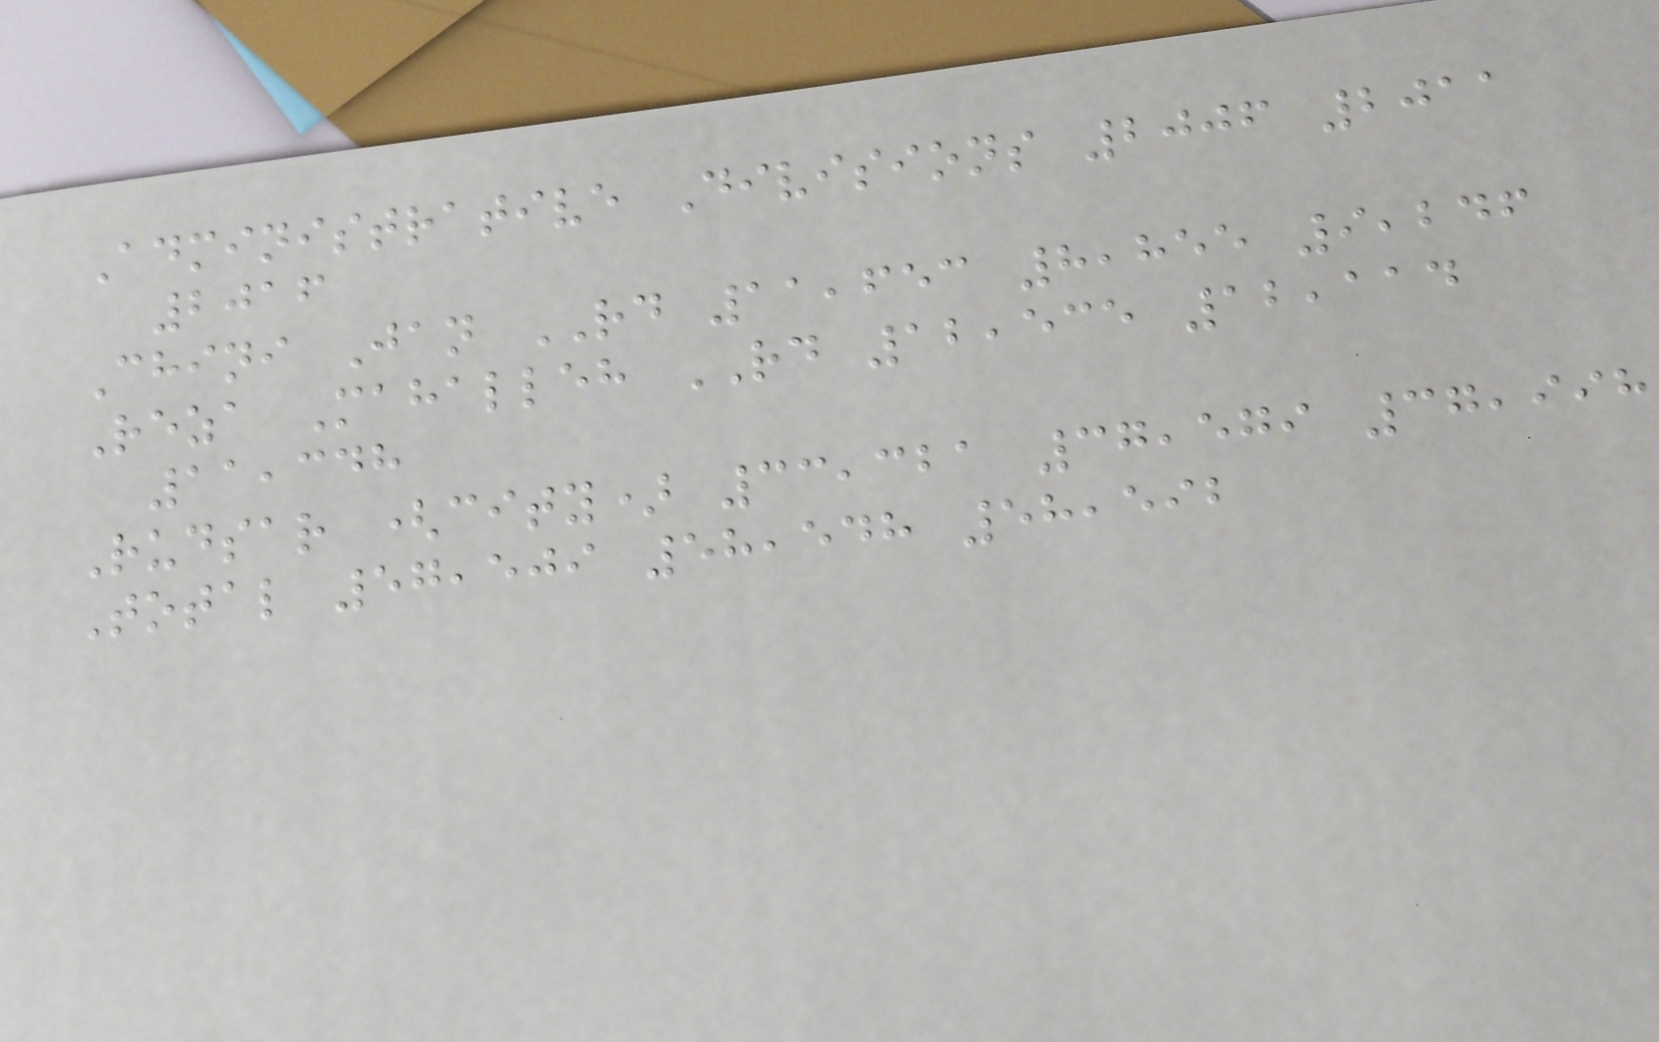Administrative Divisions 2006 2011
2016
Chini Jan RD 11,653 8,855 9,246
Reza Mahalleh RD 12,535 12,114
11,348
Rudsar (city) 33,321 37,579 37,998
Total 57,509 58,548 58,592
